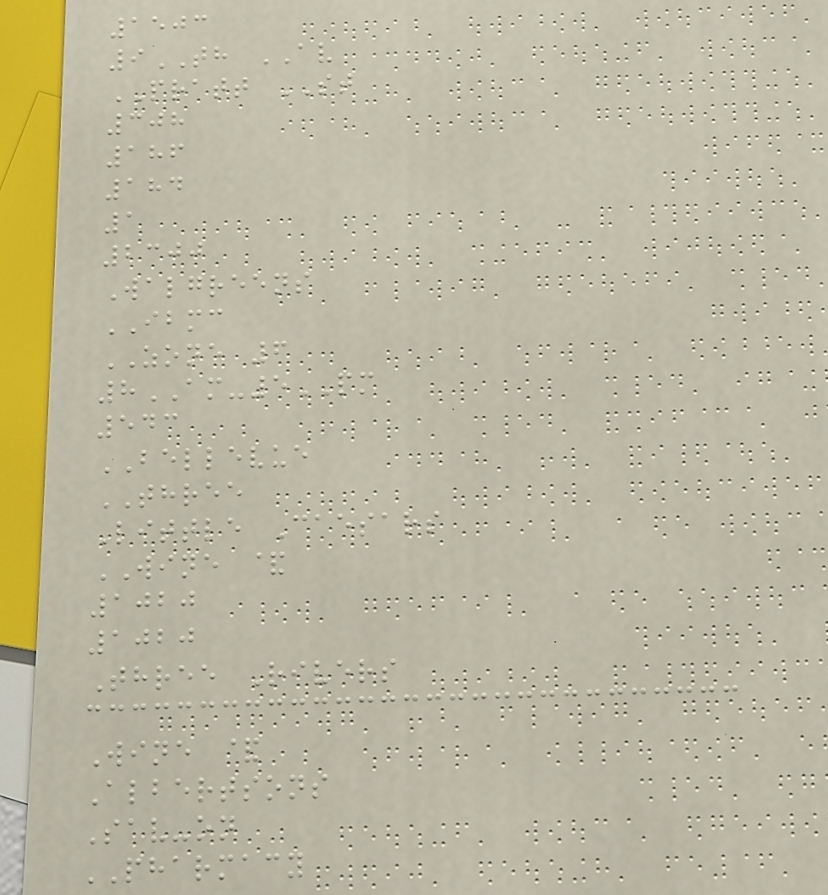1503
9TH AV
PRATT ST
308
186
184
1
2300
Walgreens
IBMC
ZONE 6
8AM-5PM
543
BELLEVUE
THREE
Little Caesars
WINE &
1020
1020
Three Rivers
Wine &
Albertsons
Sav-on
PHARMACY
